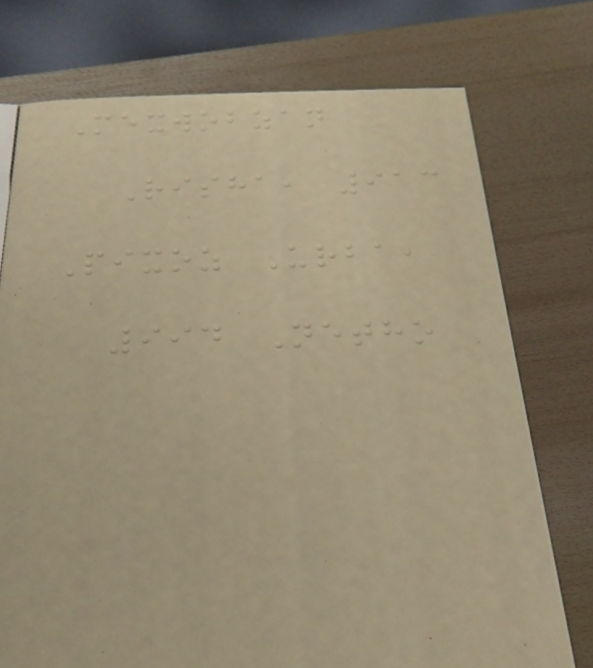Mexwobzan
Risha, 913
Pixoz Urba,
994 Netho
